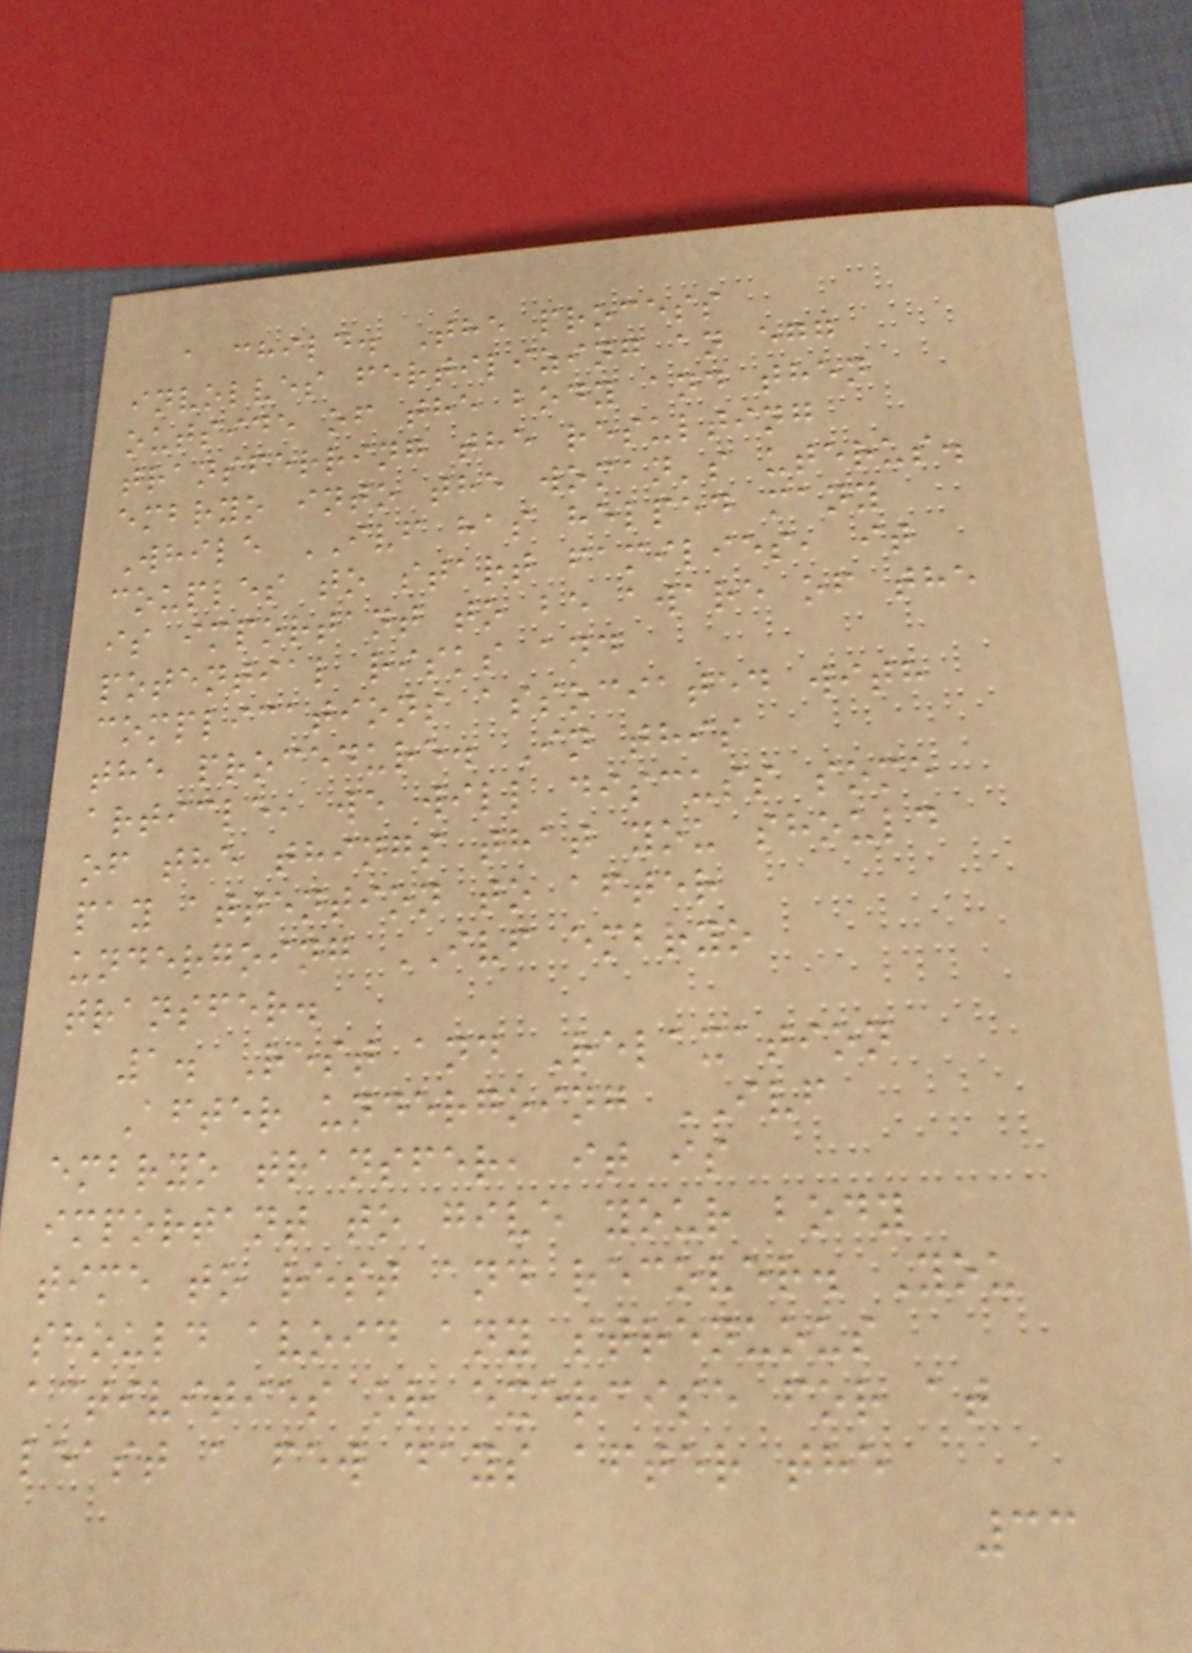a child. The process
involves fertilizing an egg
outside of the body and then
transferring the resulting
embryo into the woman's uterus.
While IVF has helped many
couples to start families, it
is important to be aware of the
potential risks and
complications associated with
the procedure. In this
article, we will discuss some
of the things that you should
pay attention to after
undergoing IVF embryo
transfer.
1. Rest and Relaxation
After undergoing IVF
embryo transfer, it is
important to give your body
time to rest and recover. You
should avoid any strenuous
activities or exercise for at
least a few days after the
33
